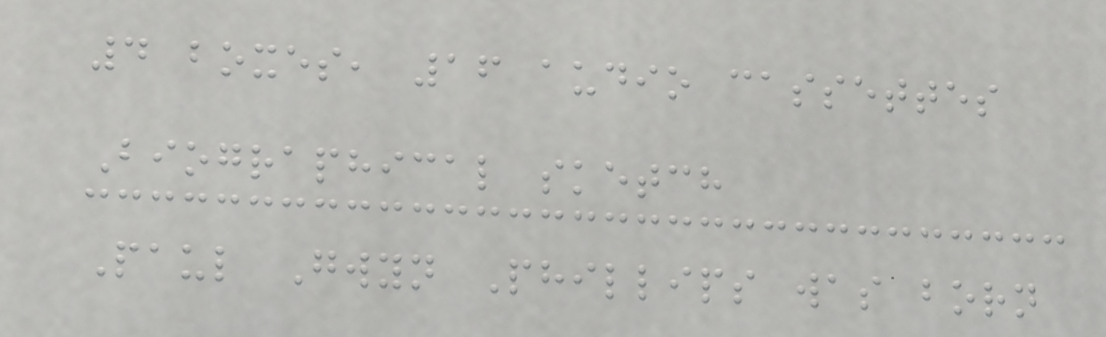4 boxes, 16 audio cassettes
Biographical sketch
Paul Gwyn Phillips was born
